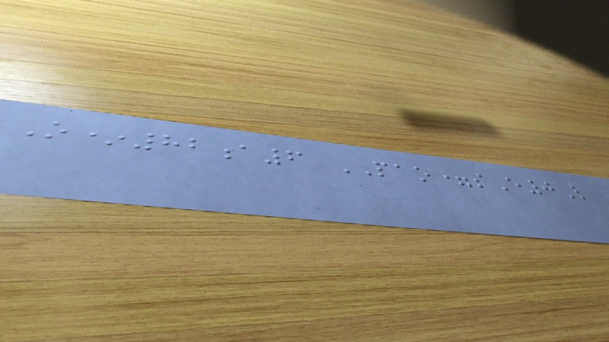O*82a6 PAO=sE0L
